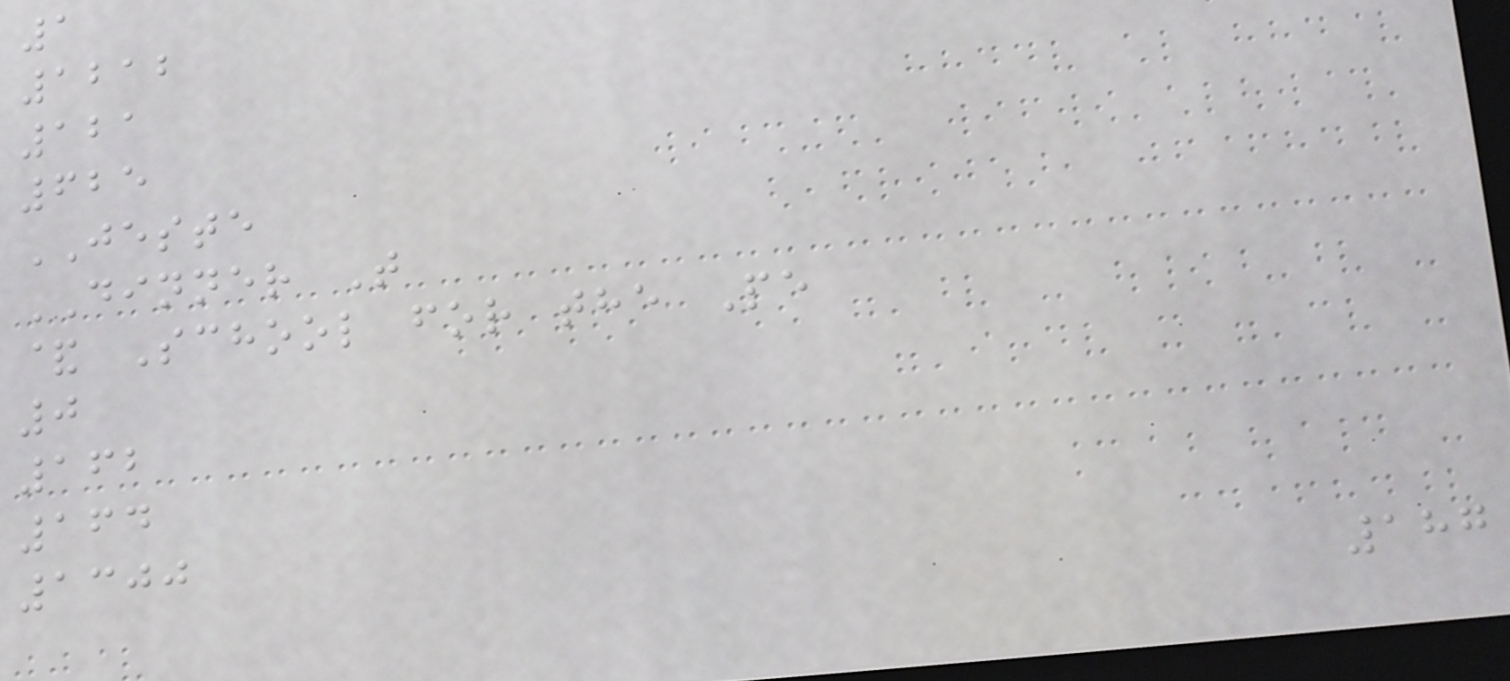1
1212
121
625
JESTE
DINNER T
& School for the Pe
0
162
164
1300
187
